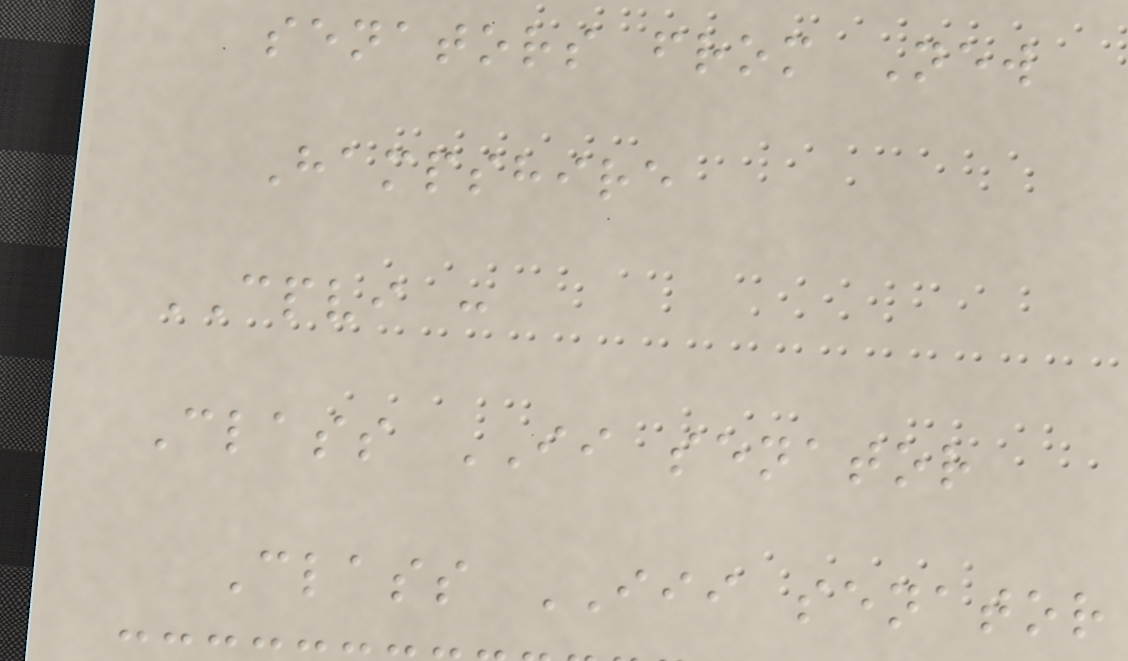senators from New
Hampshire
CPVI :
Class II senator
Class III senator
